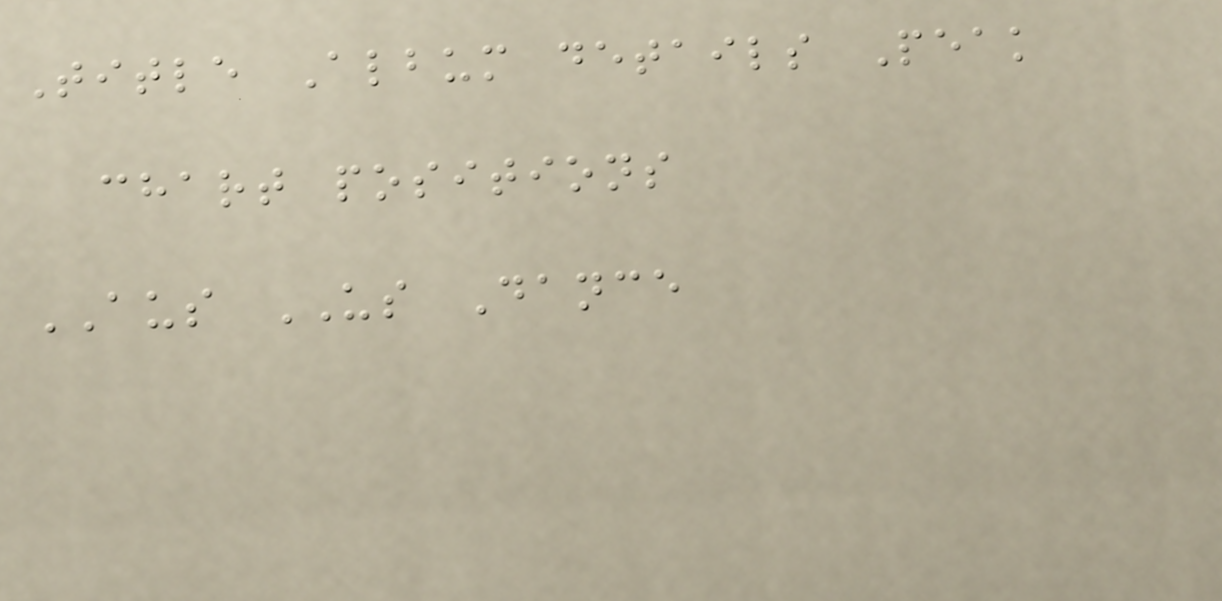Title Album details Peak
chart positions
AUS US Dance
